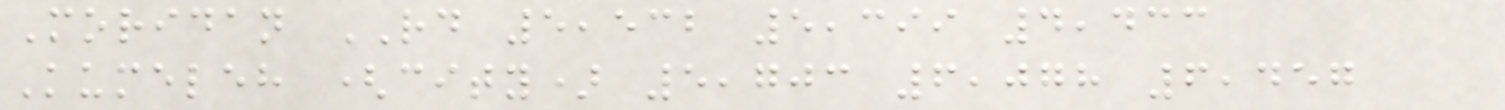Moridan RD 5,532 5,399 4,433
Kumeleh (city) 5,703 6,078 6,457
